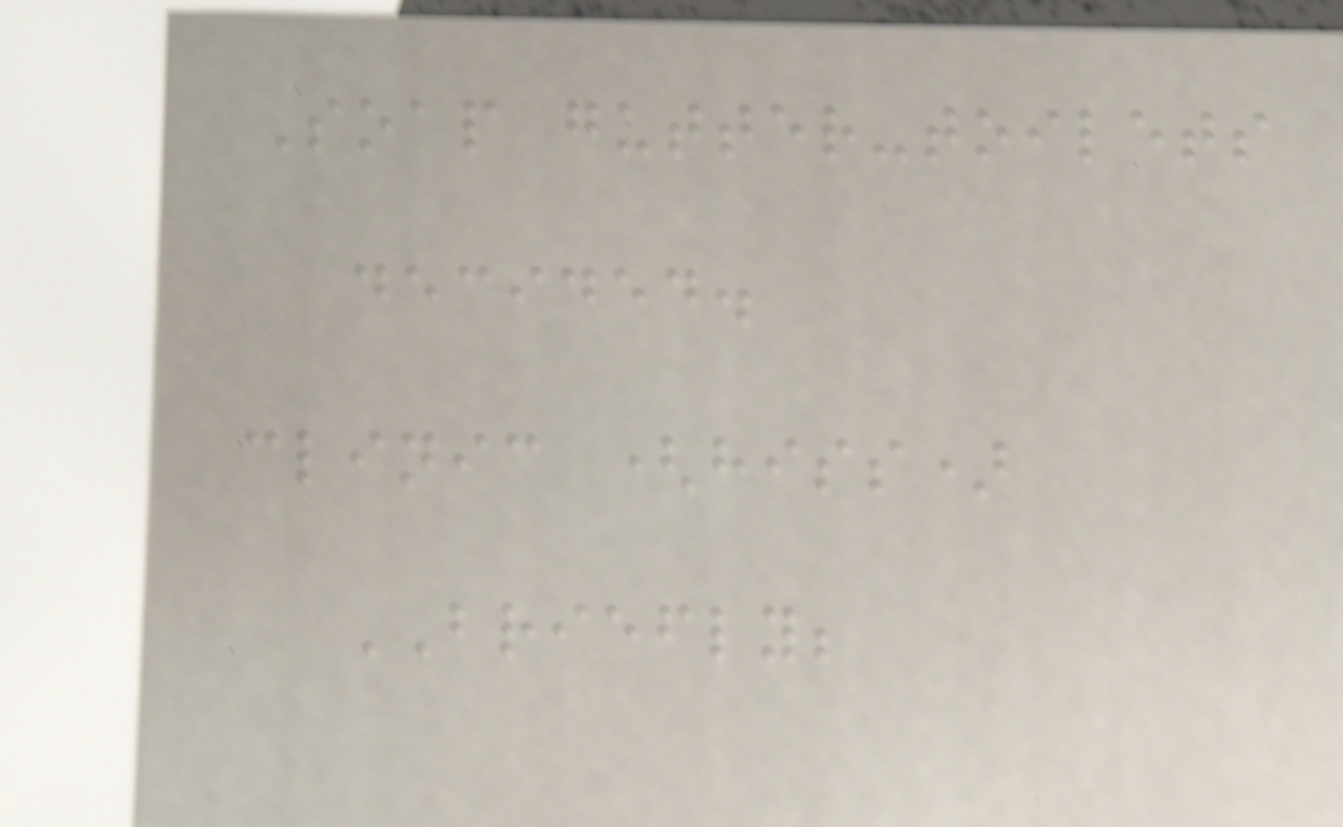Soap gutter-toilets
decided.
clinic (hiss)
BRIEFLY;
